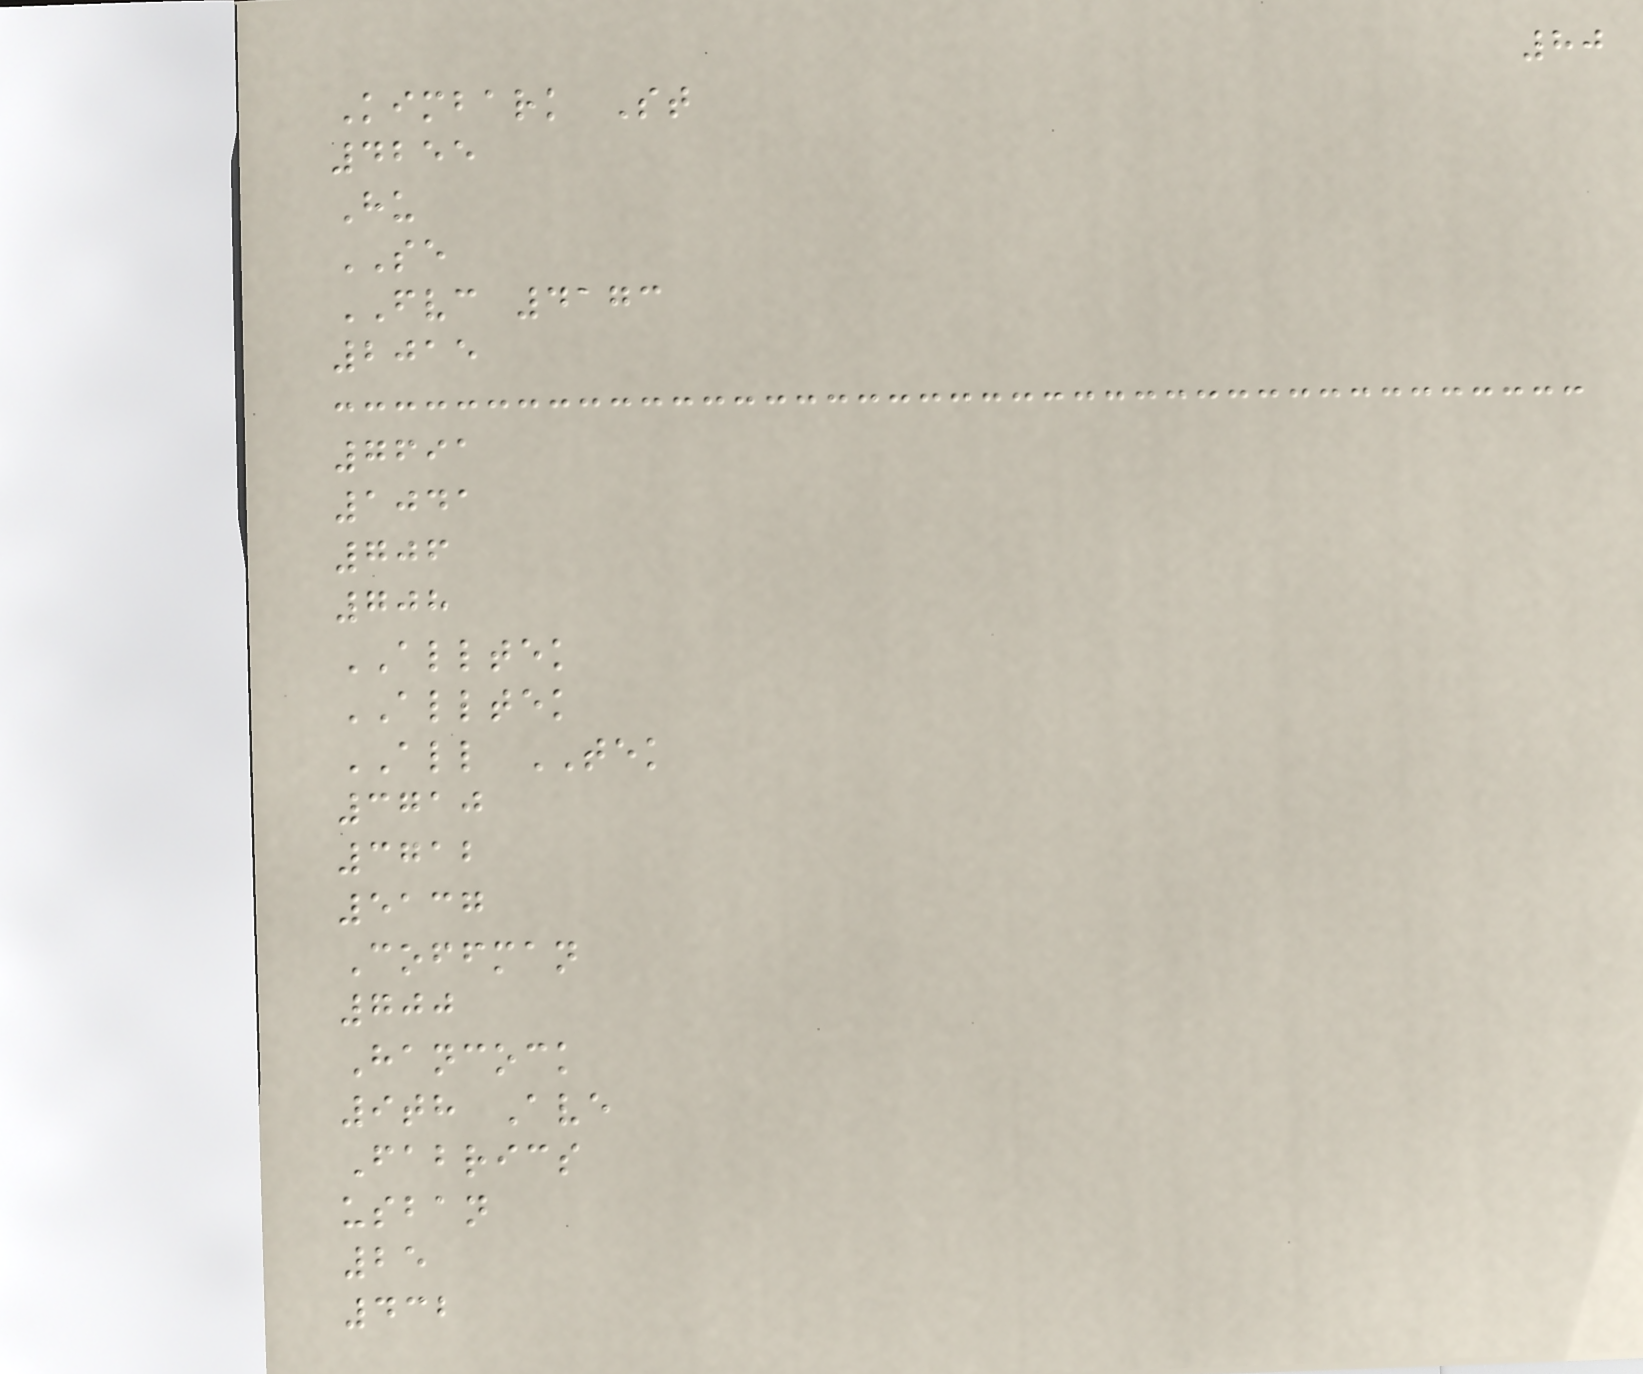80
Kimbark St
4255
Hu
SE
FVC 4173
2015
7691
1041
706
708
ALLTEK
ALLTEK
ALL TEK
3710
3712
5137
Coffman
700
Hancock
9th Ave
Fabrics
usban
25
432
